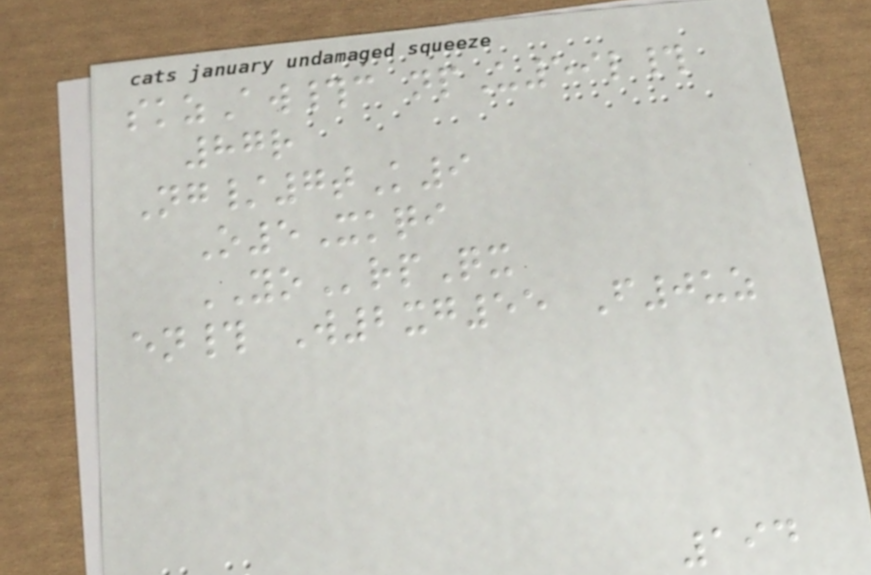skzAw#c npU59l#
87r
Ng/7tK9
O5Xkqi
YOrpQx
en# W2xg55 F0uz
194
